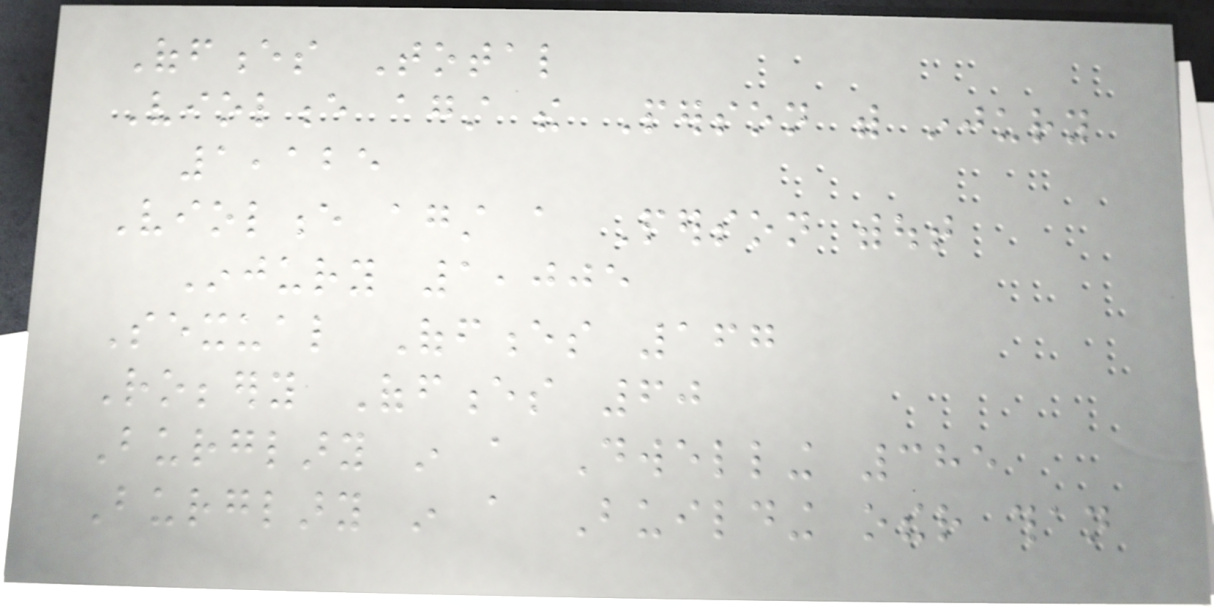Offences Total
Violence against the Person with injury
1,125
Violence against a Person without
Injury 1,005
Sexual Offences 167
Robbery Offences 60
Burglary in a Dwelling 385
Burglary in a Building other than
